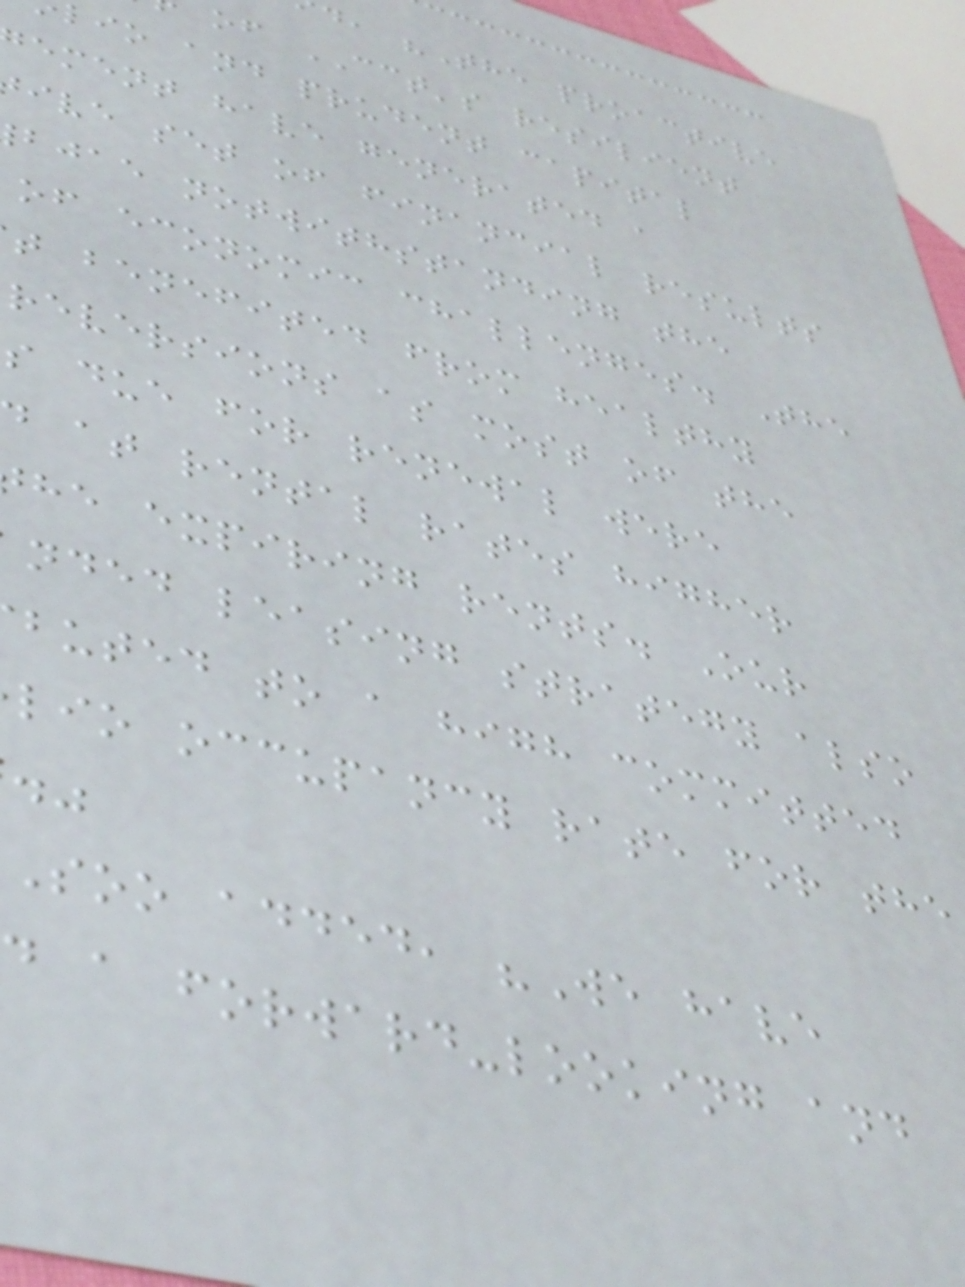d, "The proactive
of CCT's resilient
lio and prudent capital
ement have generated a
ive set of financial results
bjae notwithstanding the
of economic challenges. The
t benefited from healthy
reversions as most of the
s due for renewal were
at rental rates higher
he expiring rents. Our
nded leasing strategy also
buted to a high committed
lio occupancy rate for the
Soo added, "We have
d a forward-looking and
